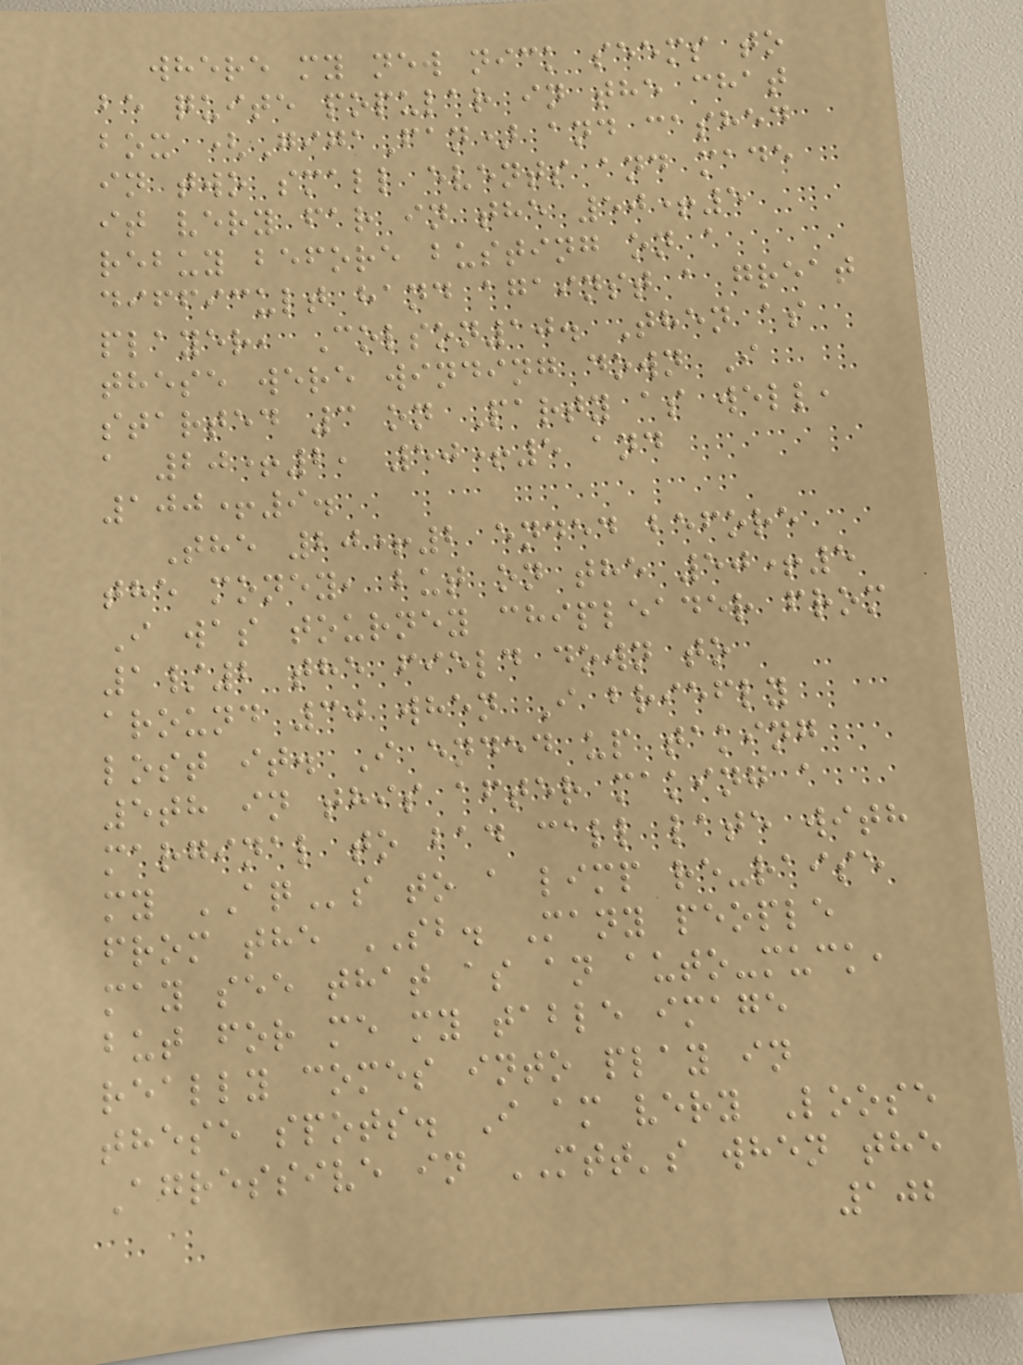where my new nick seems to
be quite popular in the chat
box (GigaFan) and cashed
in two small events and made
it very far in the 50+5
rebuy before busting on a
difficult hand against a great
player, Colson10. Then as
these were winding down I
started 3 on Party as well,
a 20+2, 50+5 and
100+9.
The 20+2 ended before
the money, but on the 50+5
I was tourney chipleader from
1/2 the field down to
around 30 when I briefly
lost it. I ended up taking
5th in this after making a
marginal to bad call late with
my AQs to a limp re-raise
from the SB. Many people
may see that as an auto-muck,
but for me my table image
really comes into play in
these spots. I am very Loose
Agressive in MTT's when the
102
